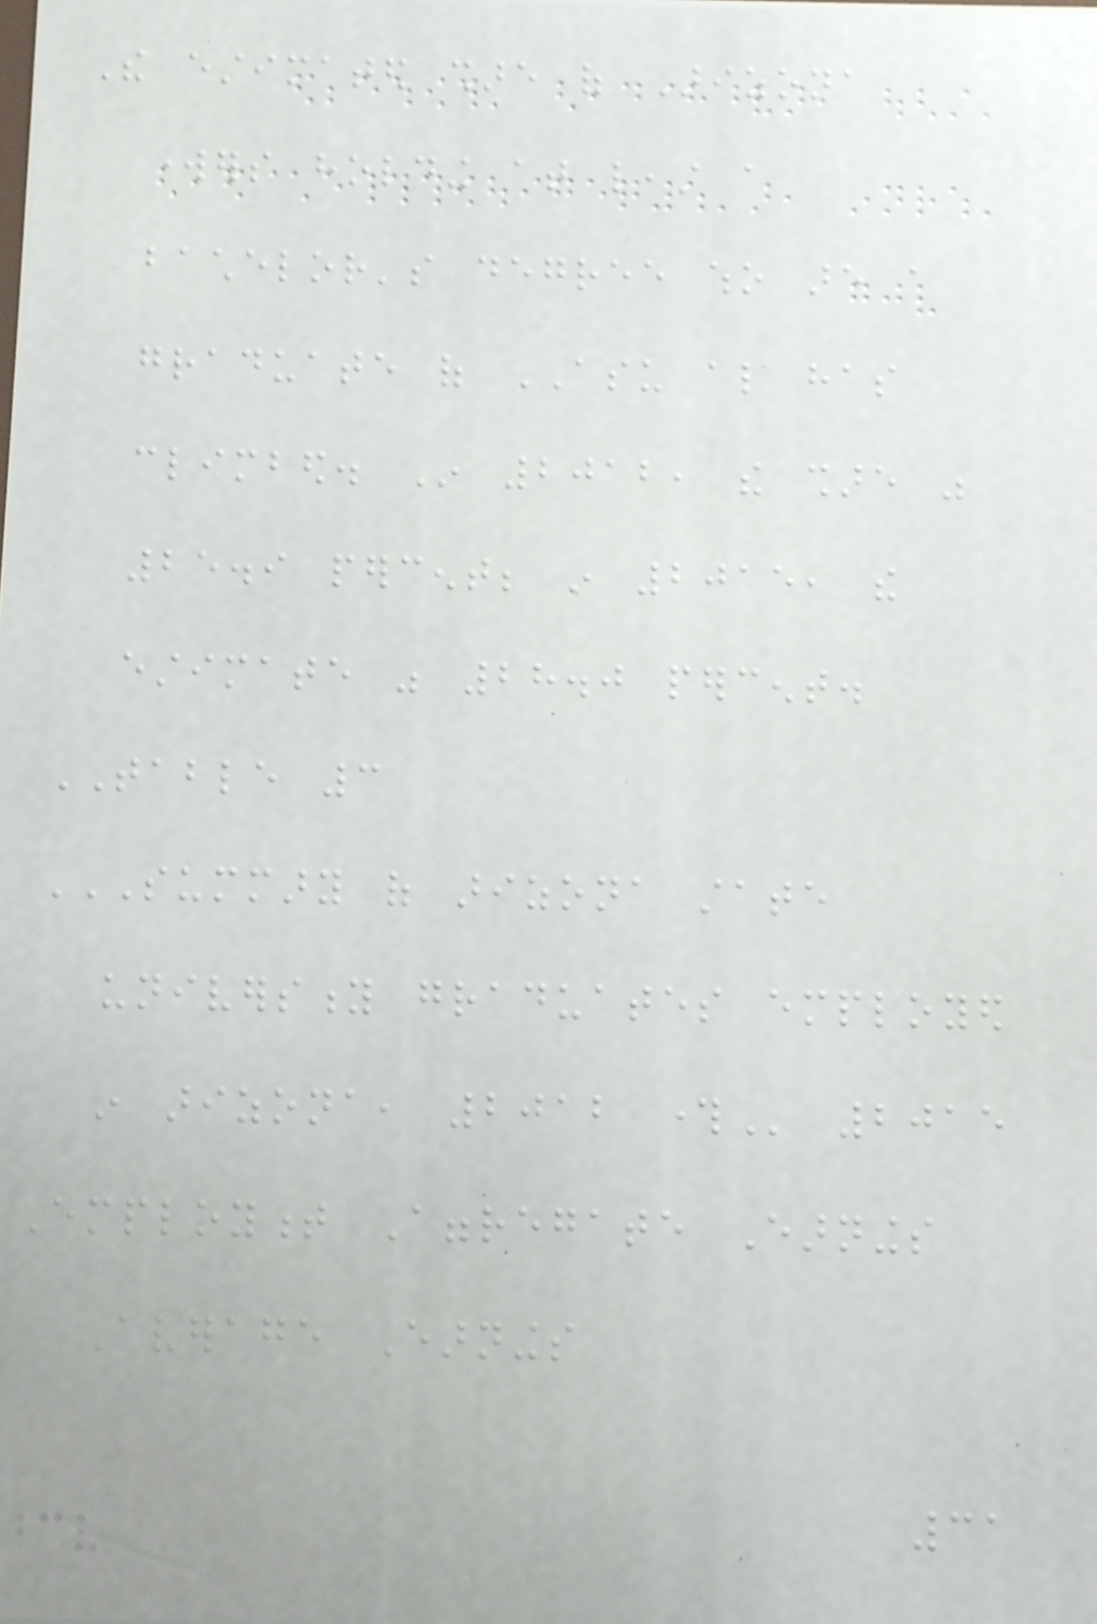The estimated share of Arizona
workers holding at least a
bachelor's degree who are a
graduate of ASU also has
climbed. In 2012, the share was
25.9 percent; in 2015, the
estimate was 28.0 percent.
TABLE 3
SUMMARY OF ARIZONA STATE
UNIVERSITY GRADUATES EMPLOYED
IN ARIZONA, 2012 THROUGH 2015
Employment Aggregate Earnings
Average Earnings
31
